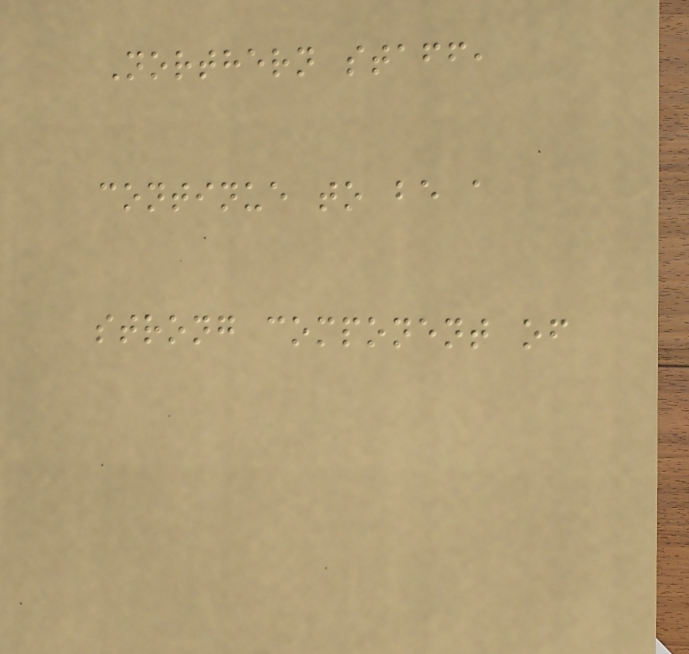Northern staff,
continue to be a
strong component of
